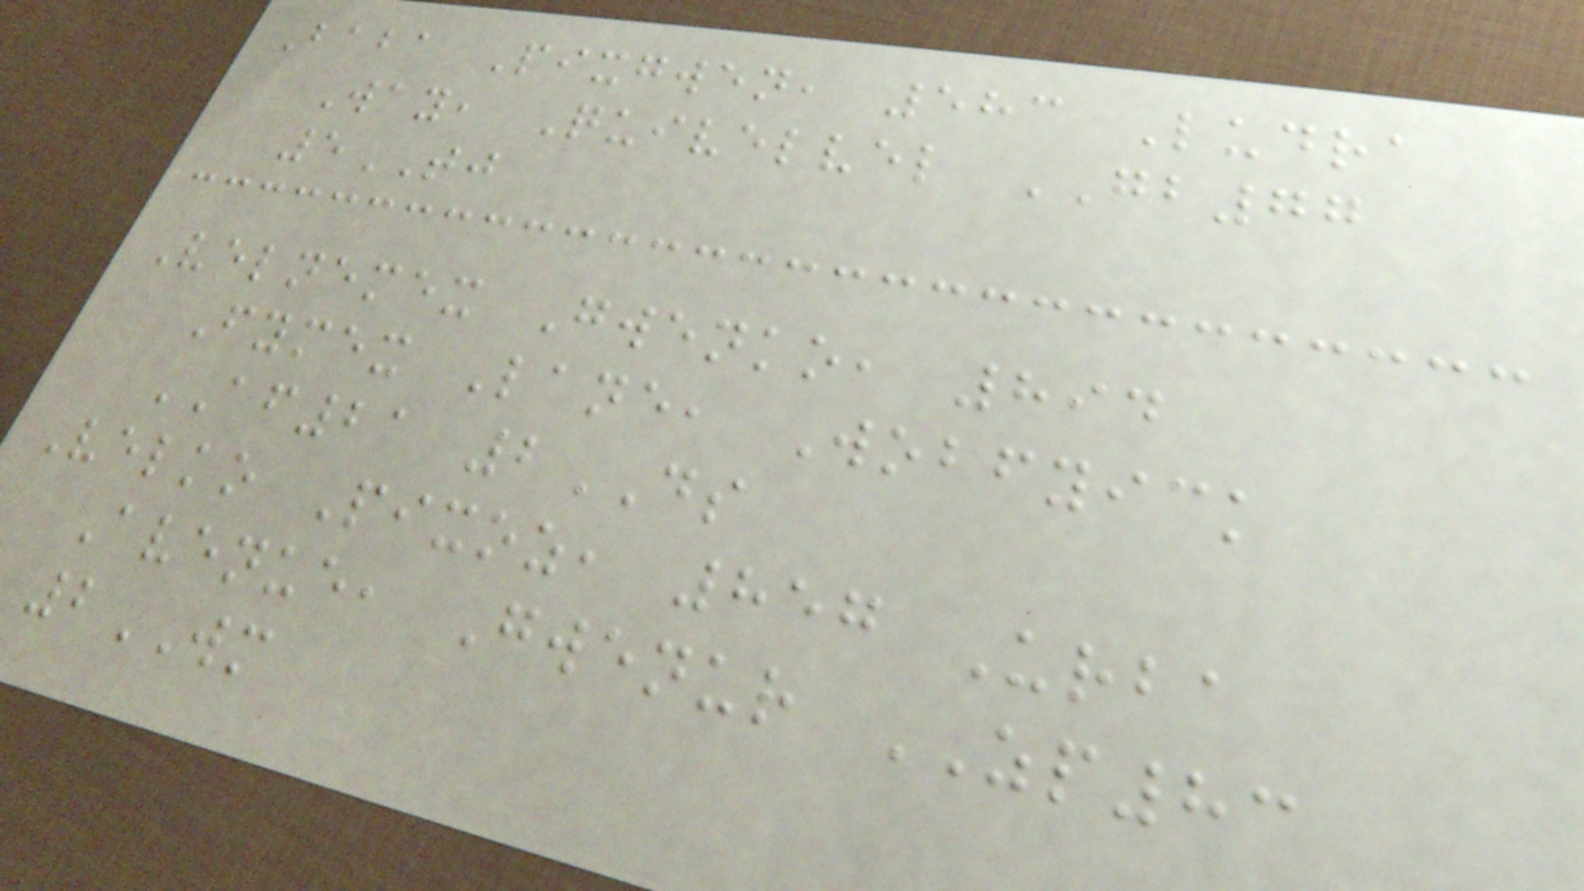Baba Pixgwen, 583 Ludra
Way, Quivelvel GB77
5TJ
Velnemex Gwenko, 894
Fymex Lane, Wobfyick
AF21 2DS
Velko Pixoz, 857 Urba
Avenue, Gwenur ZP83
2WM
